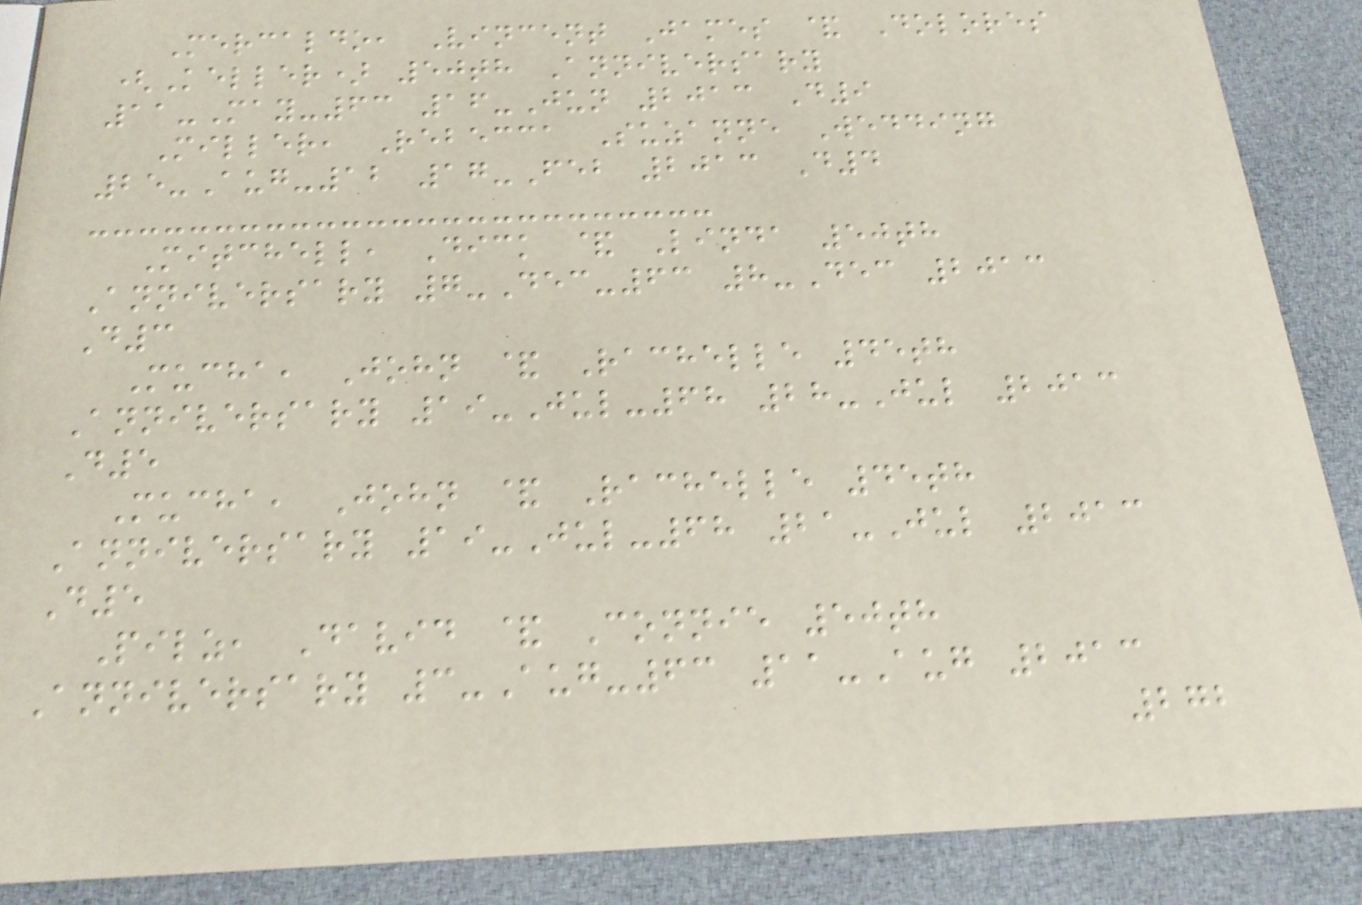Mercaldo, Vincent James & Dolores
(Keller) 50th Anniversary
11-May-63 16-Jun 2013 D9
Miller, Rebecca Suzanne Wedding
25-Aug-12 17-Feb 2013 D4
Mitchell, Dick & Linda 50th
Anniversary 7-Dec-63 8-Dec 2013
D3
Mucha, John & Rachelle 45th
Anniversary 19-Jul-68 28-Jul 2013
D5
Mucha, John & Rachelle 45th
Anniversary 19-Jul-68 21-Jul 2013
D5
Pilz, David & Connie 50th
Anniversary 3-Aug-63 11-Aug 2013
272
